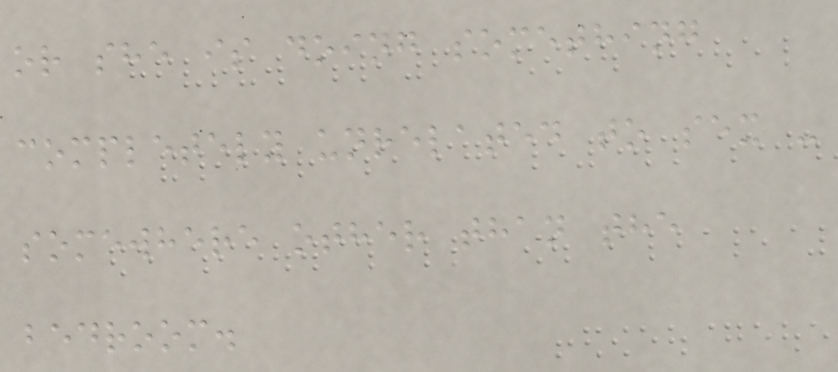or she is doing something
completely unrelated to sex -
somewhere other than the
bedroom.
